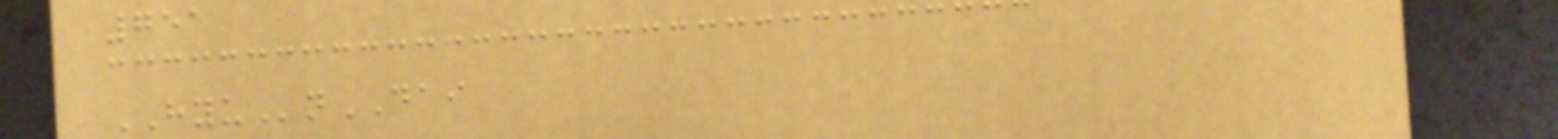751
HYUnDAI
